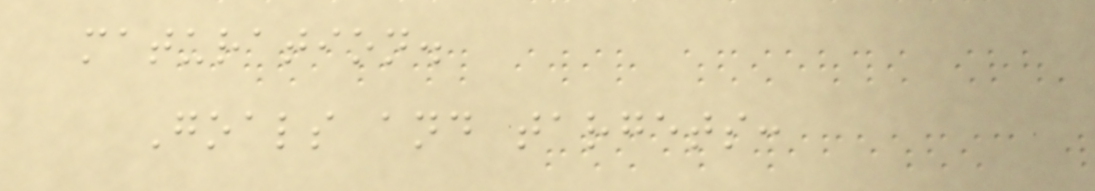maturation.
Goals and targets:
